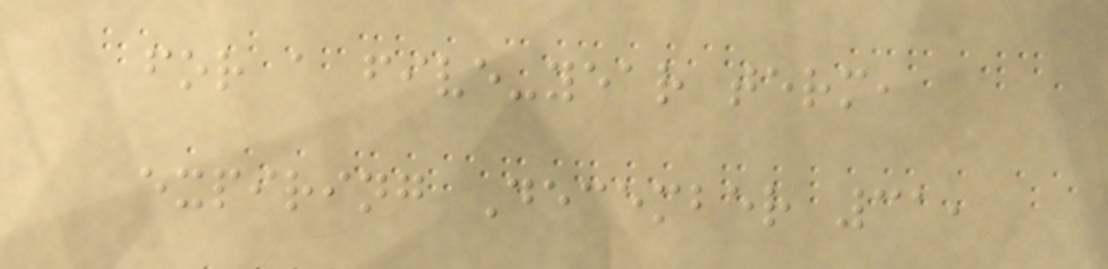for a five-year term,
expiring December 31,
